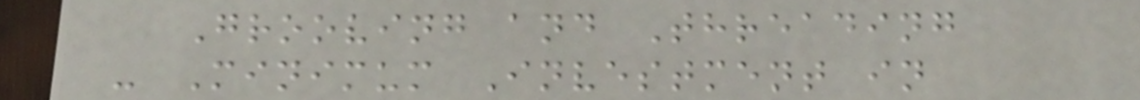Grooving and Threading
- Minimum Investment in
